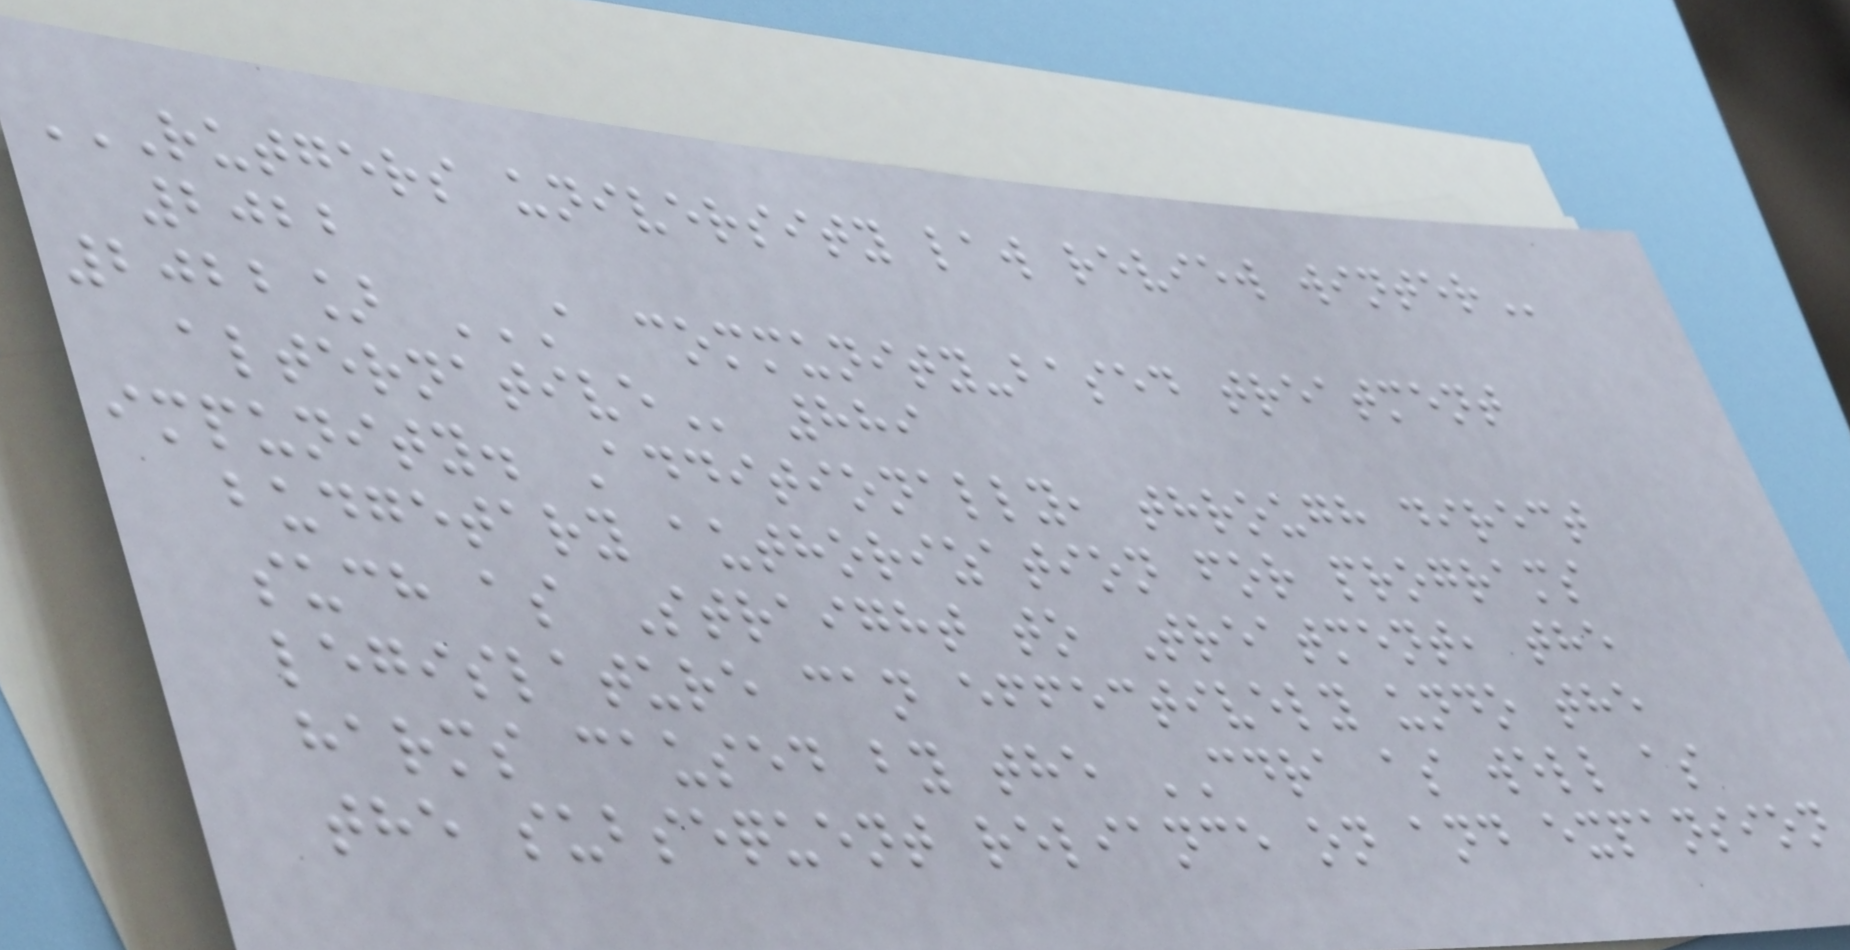RUTGERS UNIVERSITY LAW REVIEW WINTER
2022
2022] A COMMUNITY-BASED TREATMENT
ALTERNATIVE 889
impunity. Additionally, through direct
budgetary authorization for programs
such as Straight to Treatment, the
legislature can effectively undo the
harms caused by the CDRA as well as
the subsequent reliance on and expansion
